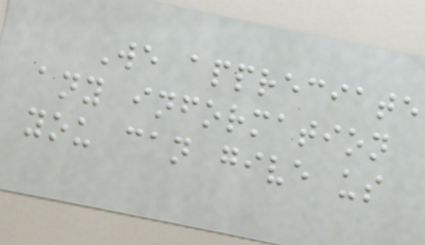We appreciate
any information
you can give us
